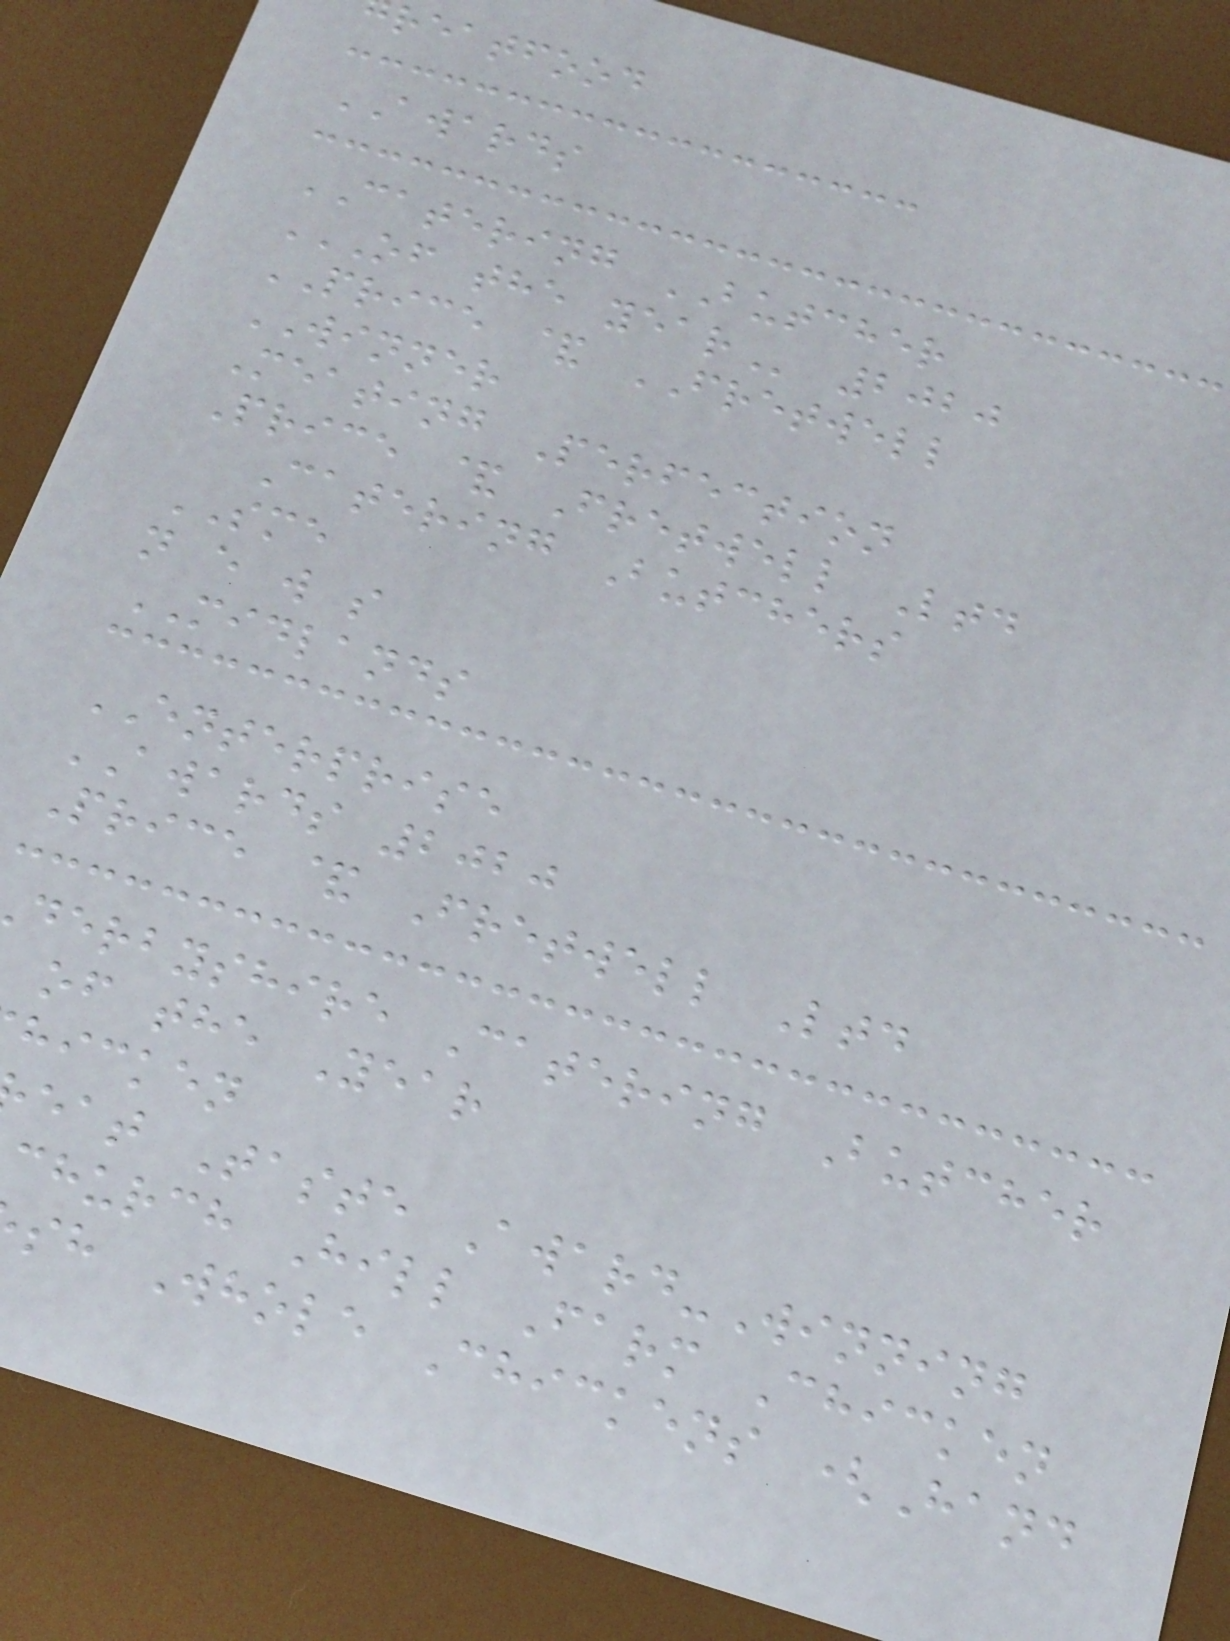reatfood
AWARDS
CATERING BUTCHER
OF THE YEAR 2020
PRICE & FRETWELL
WINNER
Meating Perfection
Price & Fretwell Ltd
Catering Butchers
SME
n e w s
MIDLANDS
ENTERPRISE
AWARDS 2020
Price & Fretwell Ltd
derbyshire Catering Butcher
of the Year
hicken
eat Taste Award-Winning
church Hill Farm Chicken
sh Whole Chickens (Hand
